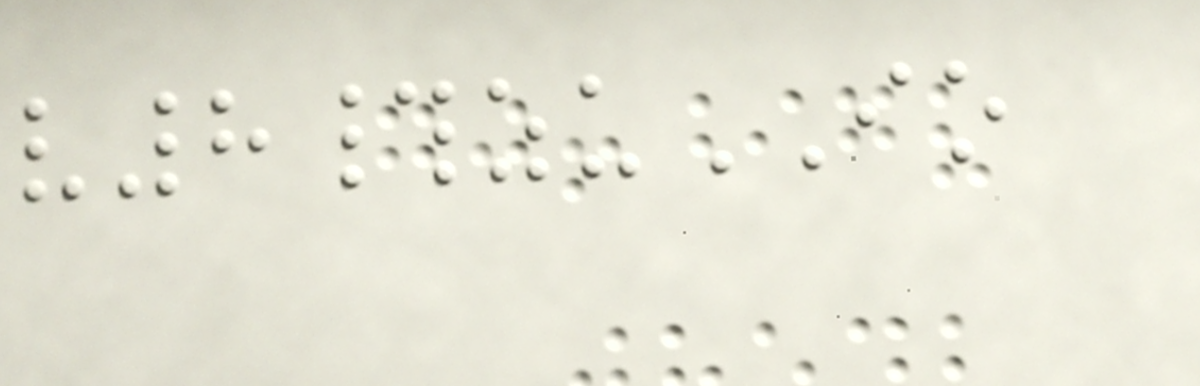v8#zuIO
